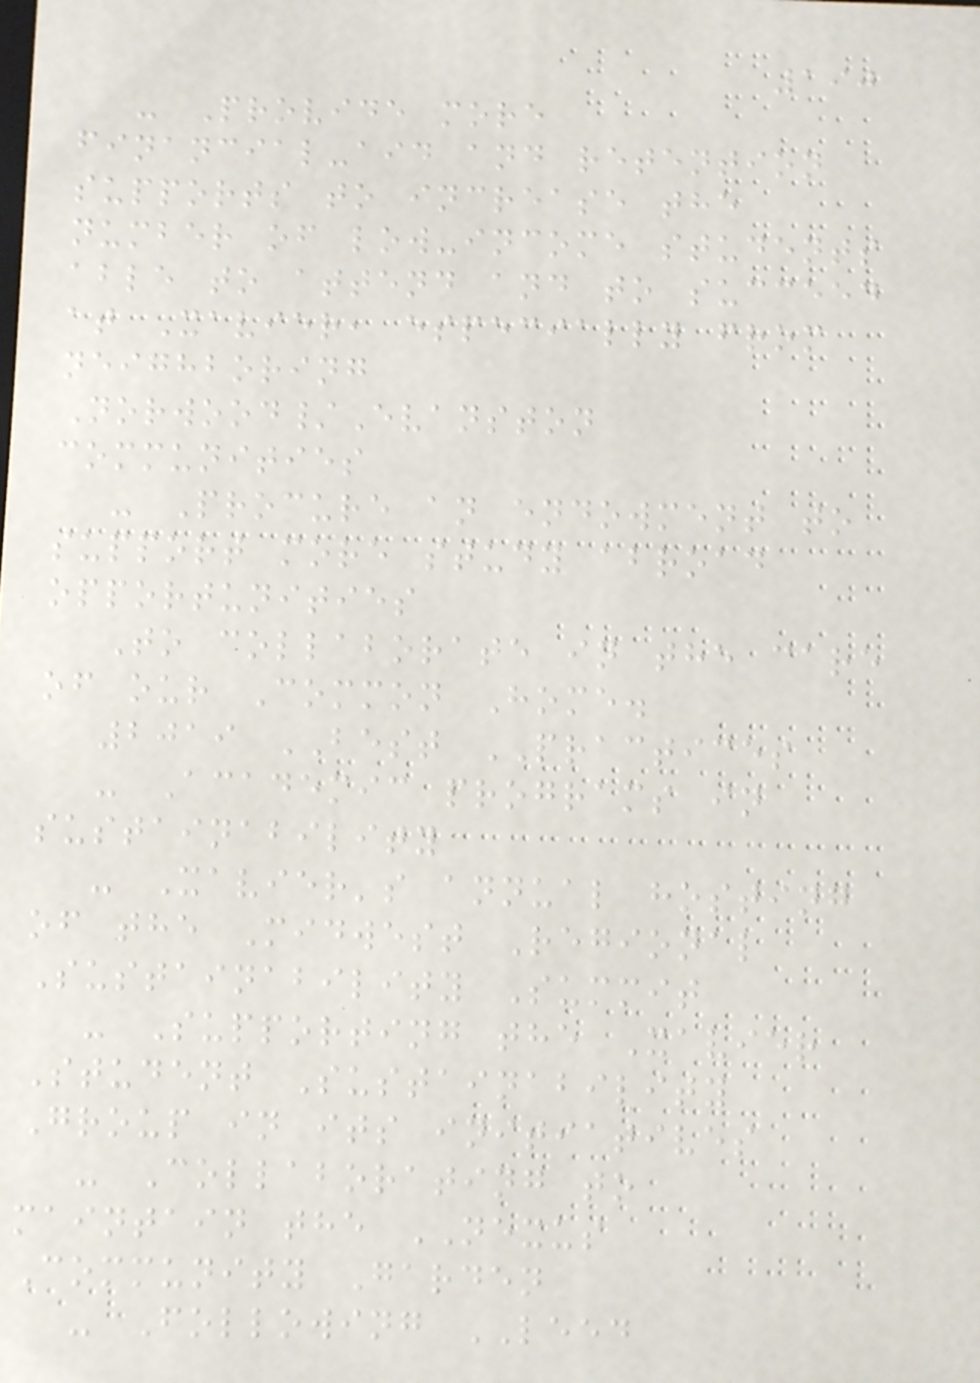190
- Provide more
financial-aid and retention
supports to increase the
number of low-income students
able to attend and to succeed
at Xavier, especially from
neighboring
Norwood/Evanston
communities
- Procure an endowment to
support more study abroad
opportunities
To collaborate in the care
of our Common Home.
2019 BEST PRACTICES
- Academic programs in
sustainability
- Xavier's annual hosting
of the Midwest Regional
Sustainability Summit
- Supporting the Xavier
Student Sustainability
Group in its initiatives
- Collaborating to
maintain the NEXUS
Community Garden
- Following LEED
